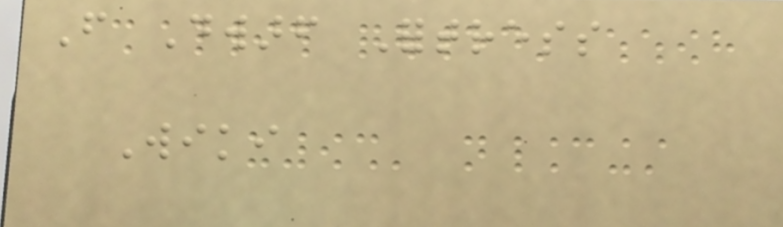From Dwarf Fortress
Wiki
